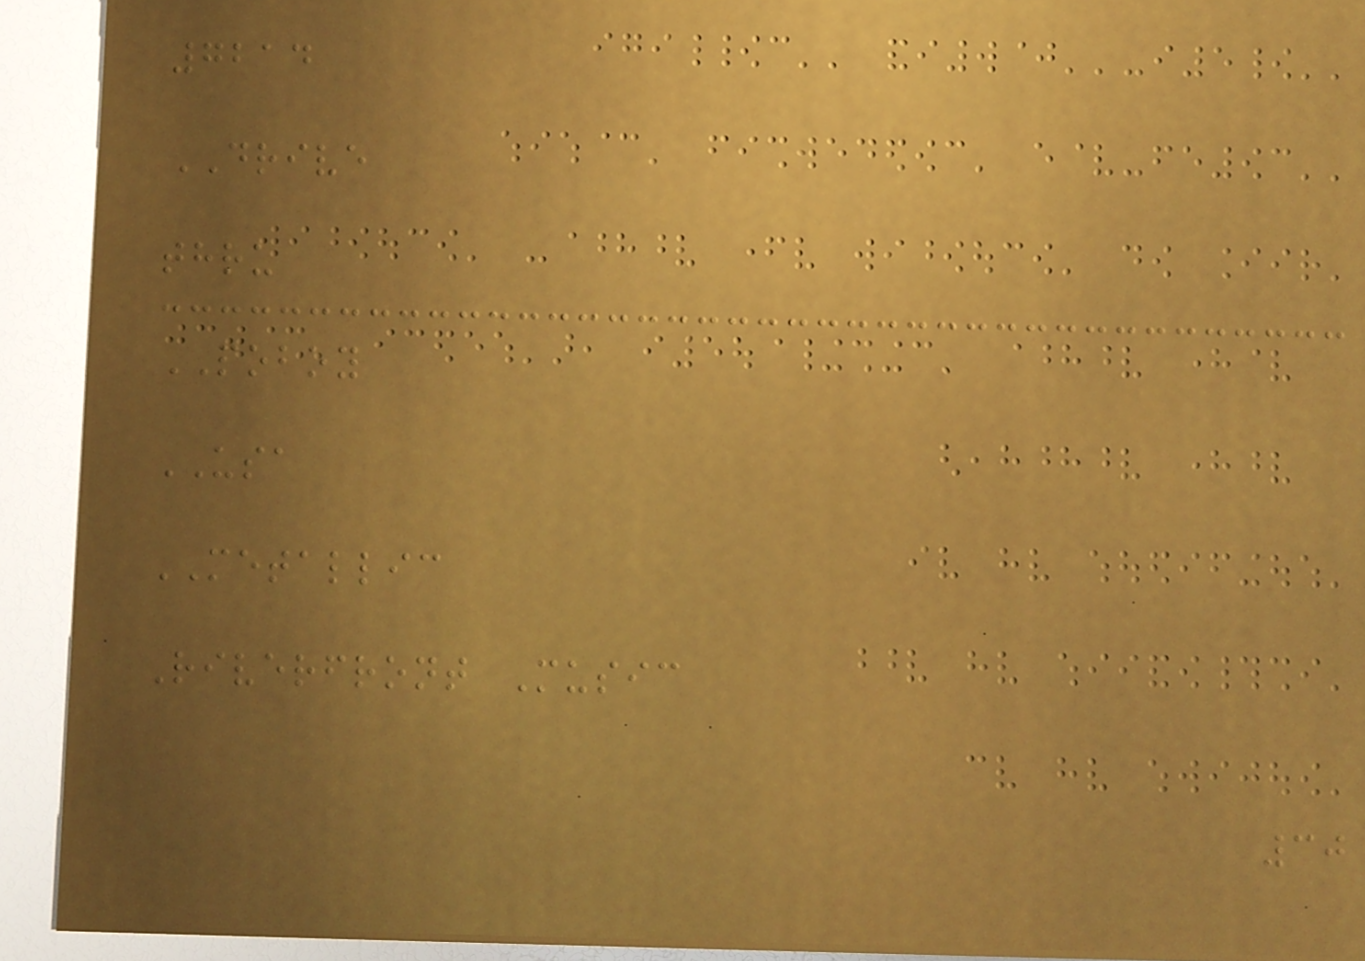7214
DRIVE
thru
POBOY
USA
METALLIC
Riverfront Music
30
